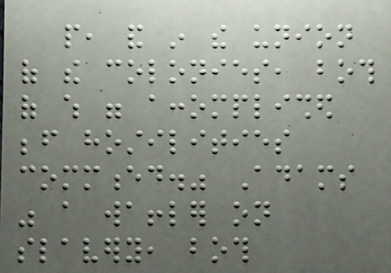people, and in the union
of the colonies, both
of which were accomplished
before hostilities
commenced." Adams
was a waffler on
slavery, both
